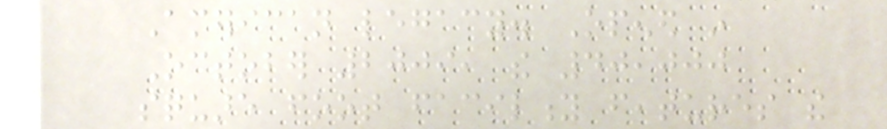American legacy. Opened in
October 2009, the 40,000
square foot facility features the
